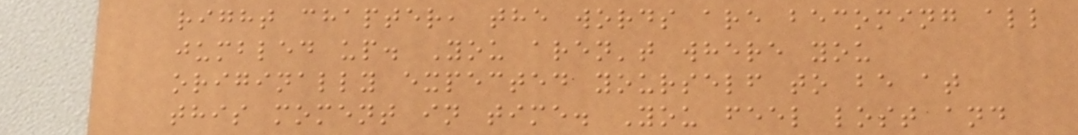right chapter, the words are becoming all
jumbled up. You aren't where you
originally expected yourself to be at
this moment in time. You feel lost and
